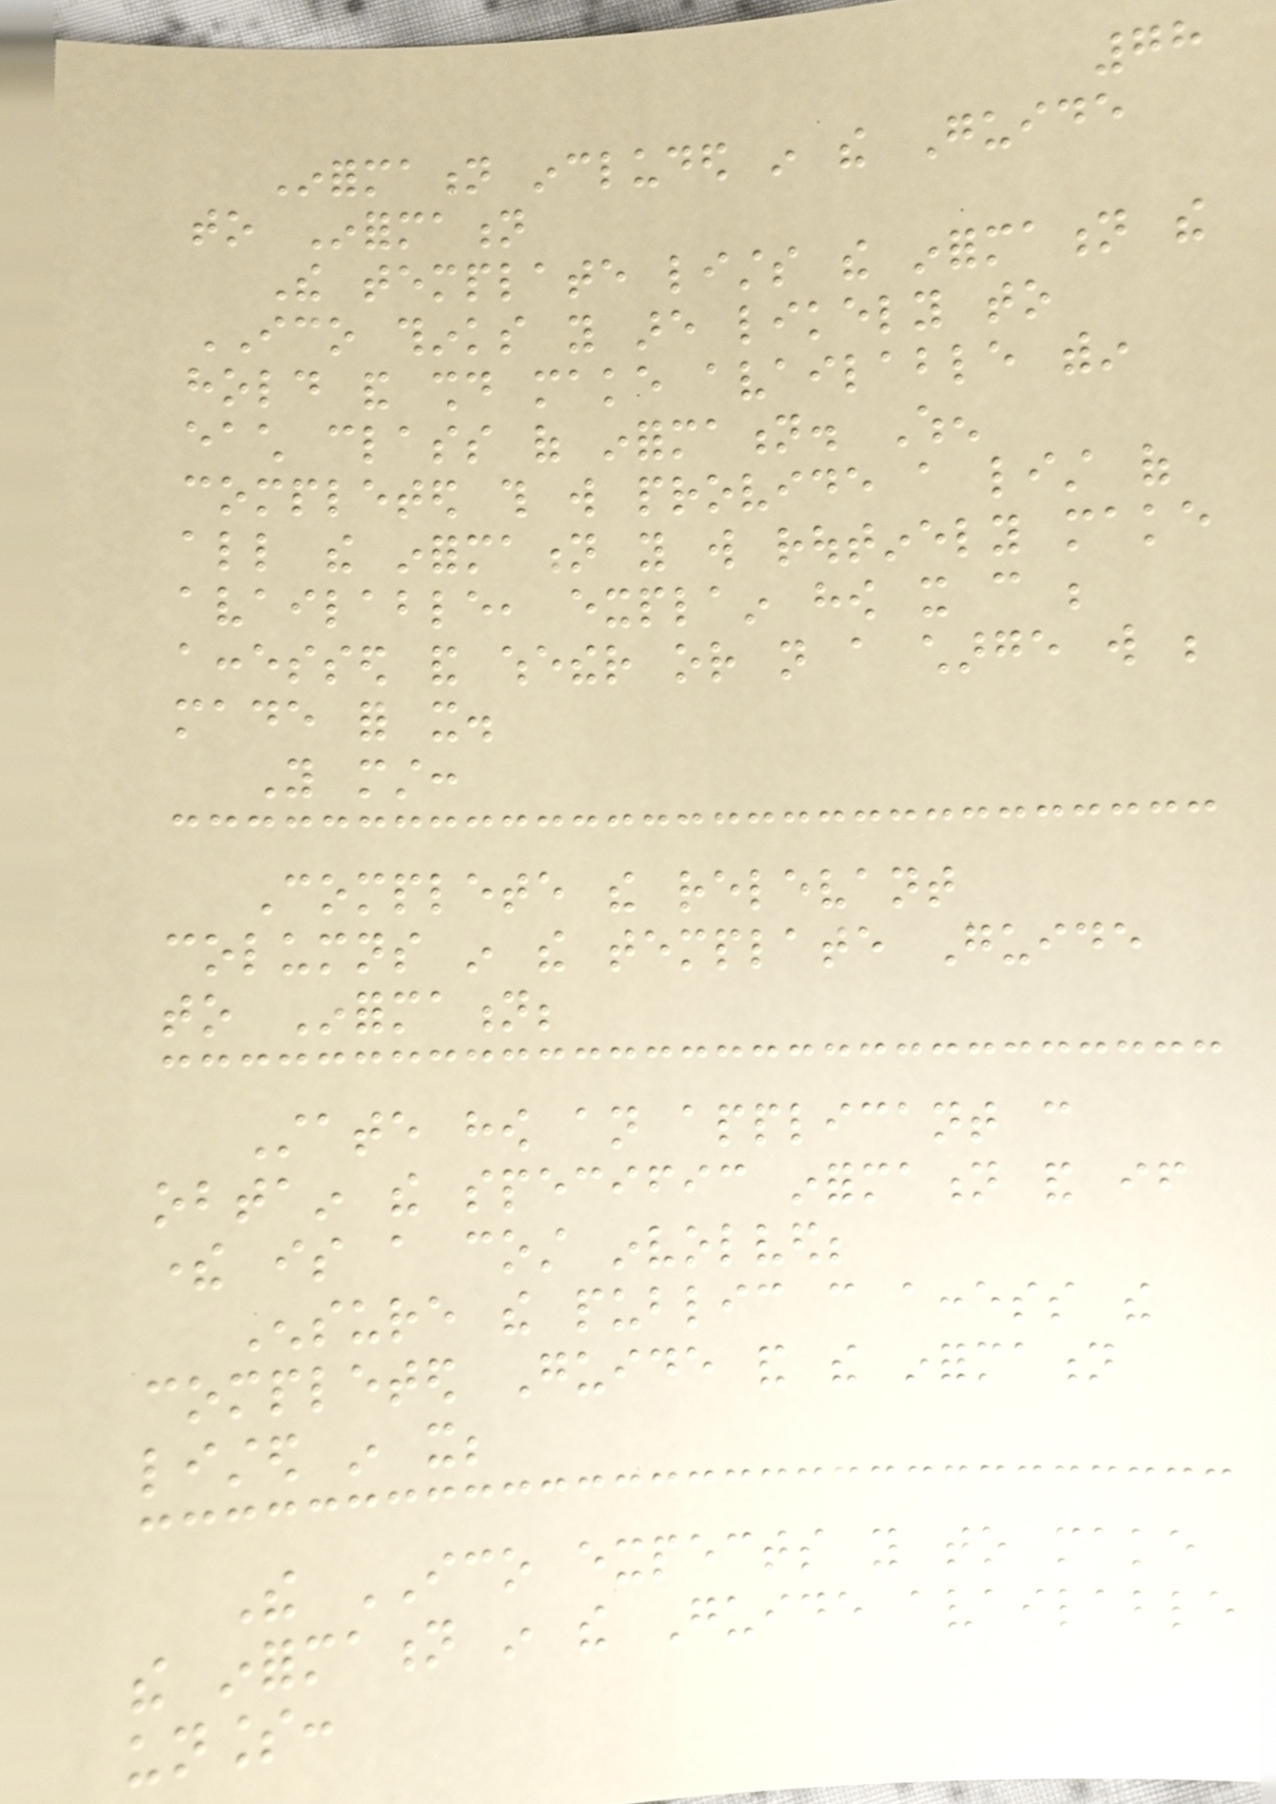78
Information included in the Guide
to Information
The template lists the information the
ICO thinks you are likely to
hold and should make available within
each class of information. When
completed this will provide a list of
all the information you will routinely make
available, explain how it can be
accessed and whether or not a charge will be
made for it.
You must:
Complete the relevant
columns in the template Guide
to Information;
State how an applicant can
obtain the specific information and if
there is a cost involved;
Ensure the public can access the
completed Guide and the information
listed in it;
The ICO expects you to make
the information in the Guide available
unless:
